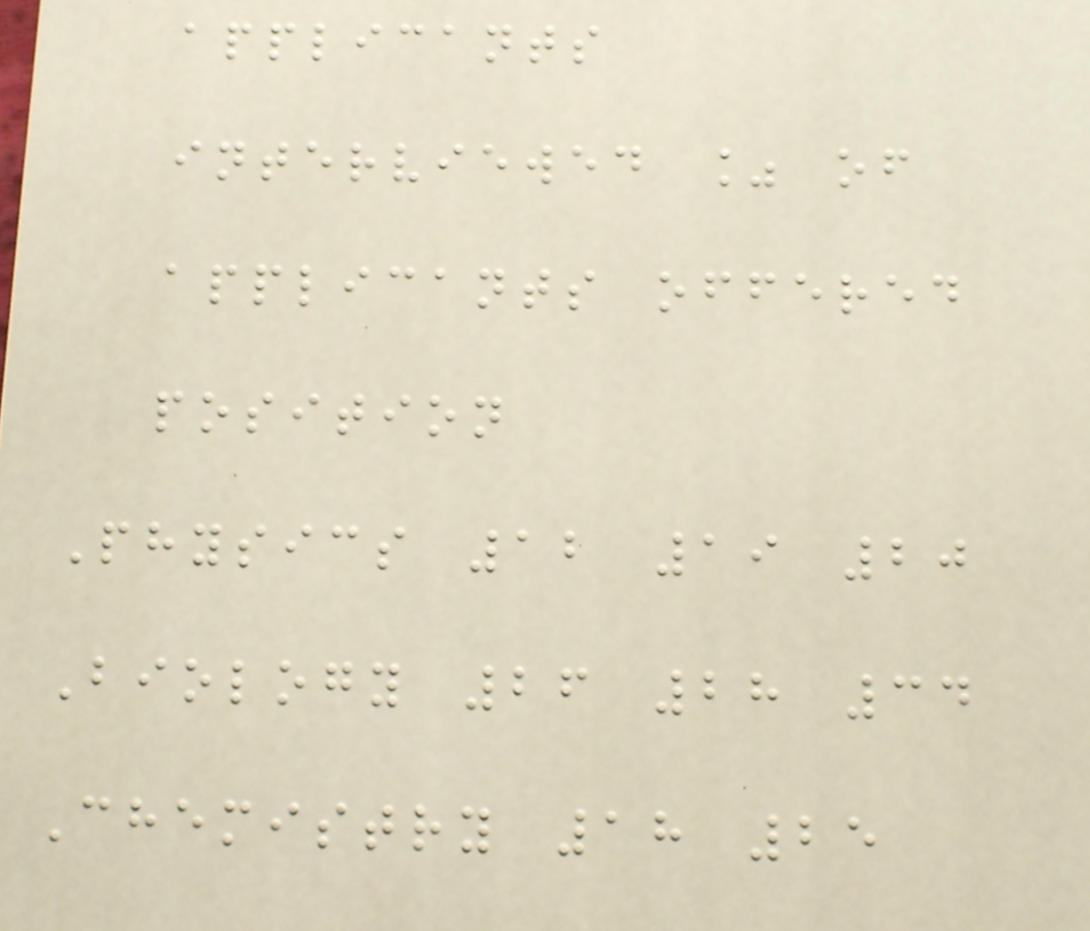applicants
interviewed % of
applicants offered
position
Physics 12 19 20
Biology 26 28 34
Chemistry 18 25
